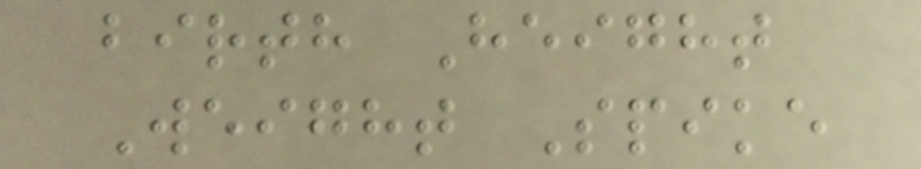birth Height
Weight Spike
